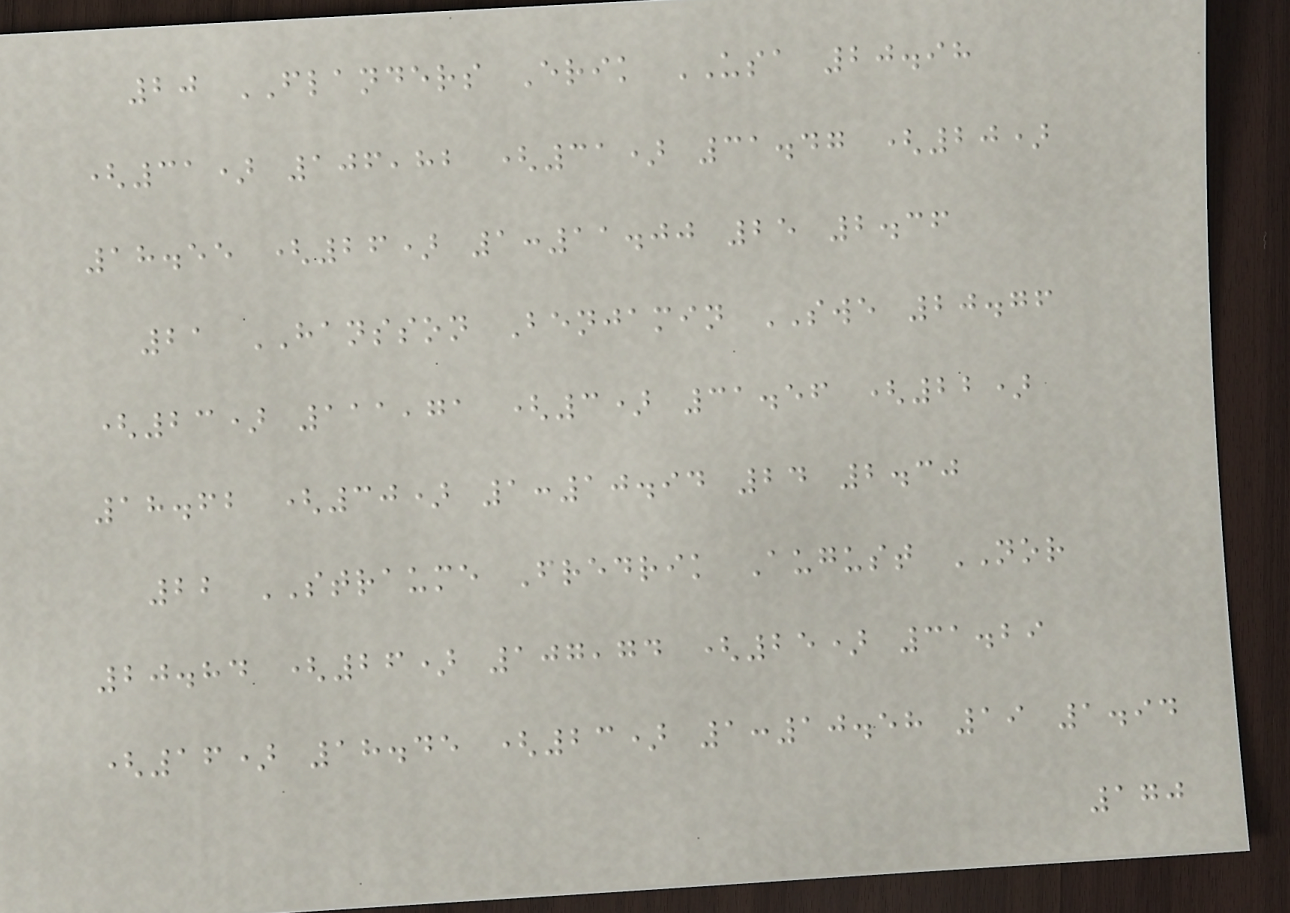20 FLANDERS Erik USA 20.98
(31) 106,82 (31) 31.47 (20)
18.55 (26) 1:11.00 25 2.36
21 HANSSON Benjamin SWE 20.76
(23) 111,71 (3) 31.56 (22)
18.62 (30) 1:10.94 24 2.30
22 STRAUME Fredrik August NOR
20.84 (26) 107,74 (25) 31.29
(16) 18.45 (23) 1:10.58 19 1.94
170
